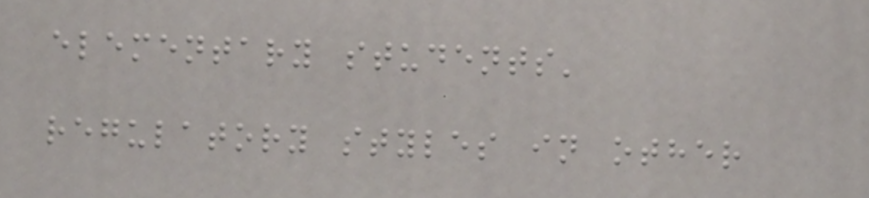elementary students'
regulatory styles in other
